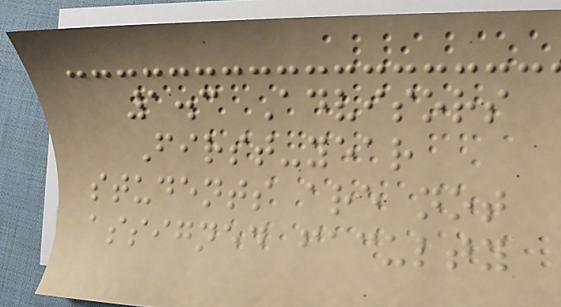1.3 Advisors
First-year
students are not
assigned faculty
